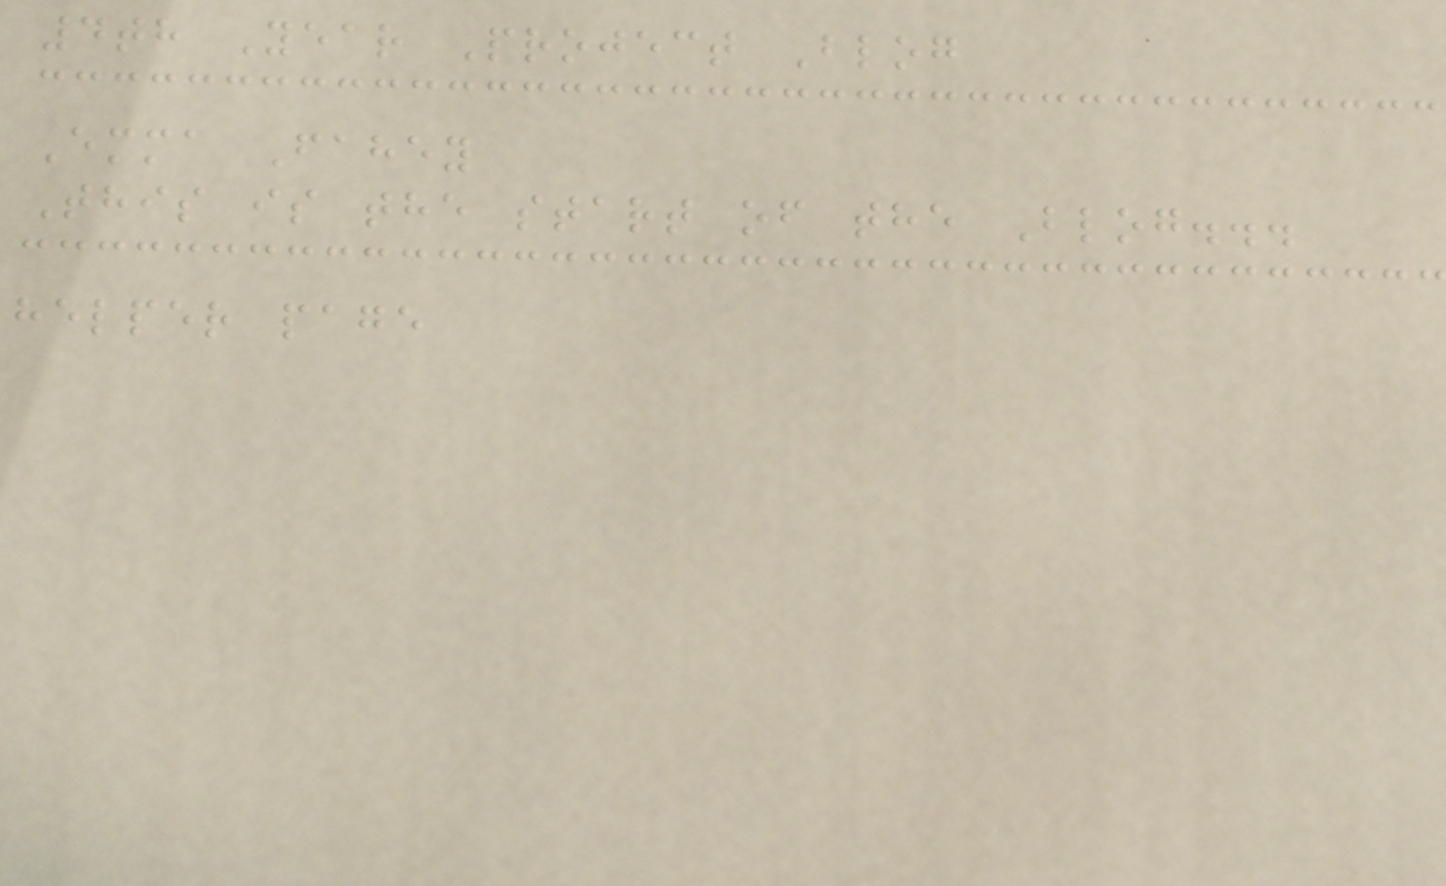4th Year Project Blog
Emma Fahey
This is the start of the Blog...
helper page
